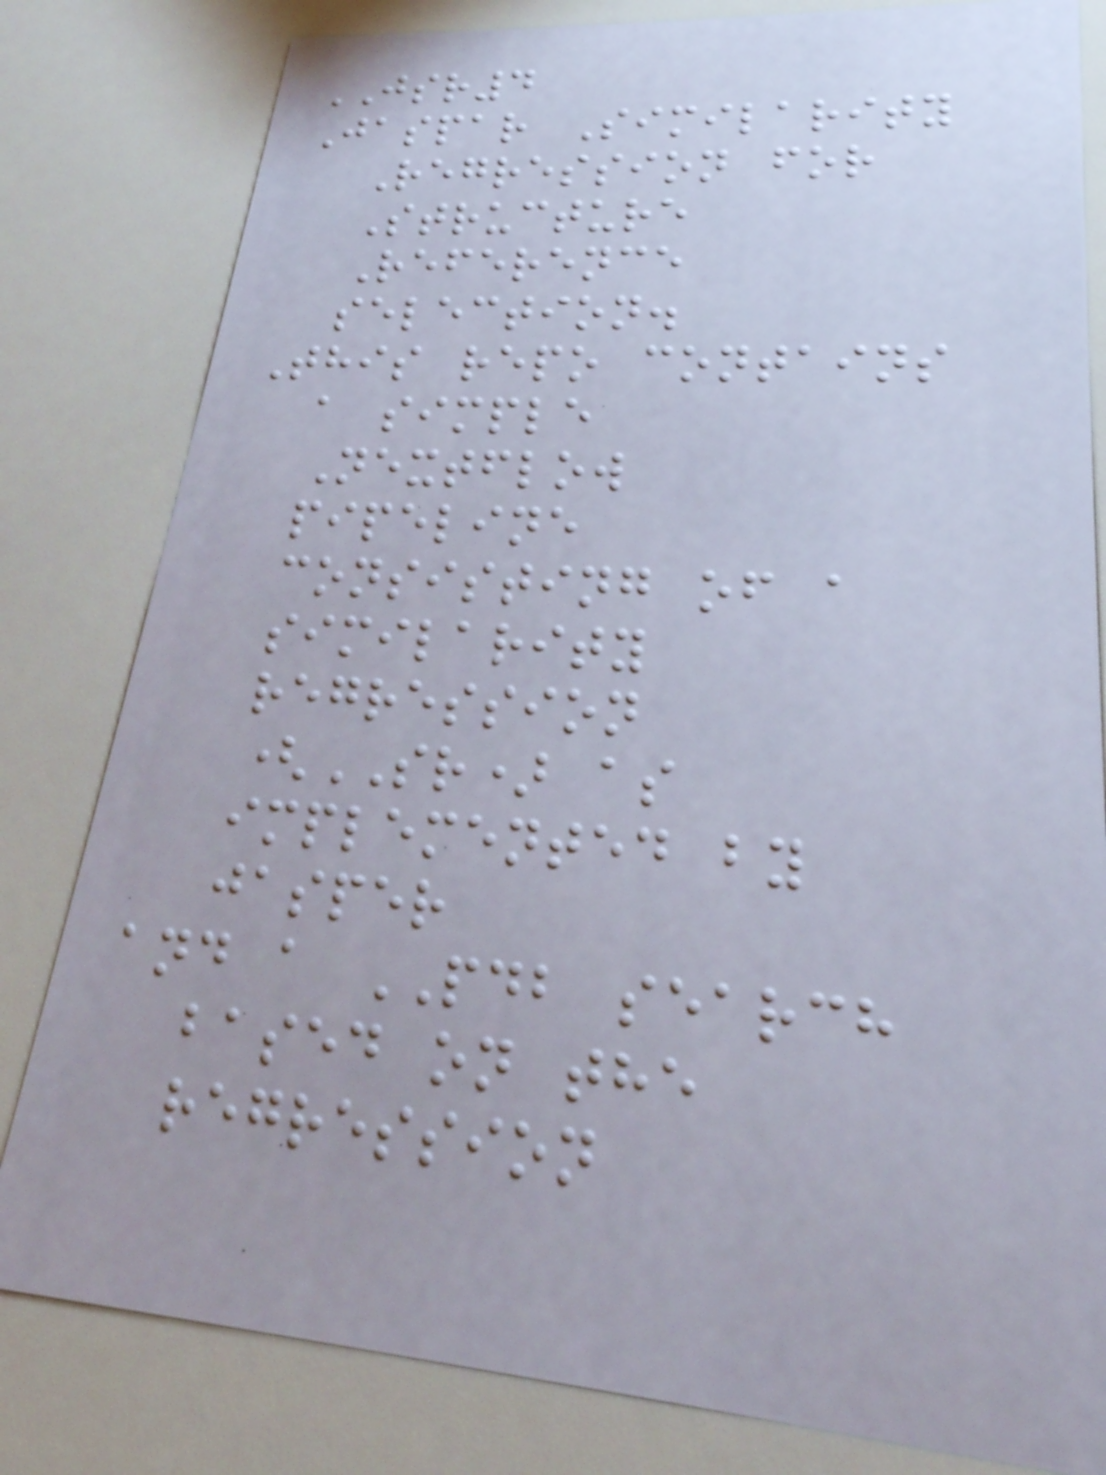JSR4
Jaspar Similarity
Regression for
Structure
Reference
selection.
This repo contains
a simple
Nextflow
pipeline
consisting of a
similarity
regression
(SR) as
implemented by
jasper
and a PDB search
based on the
regression
